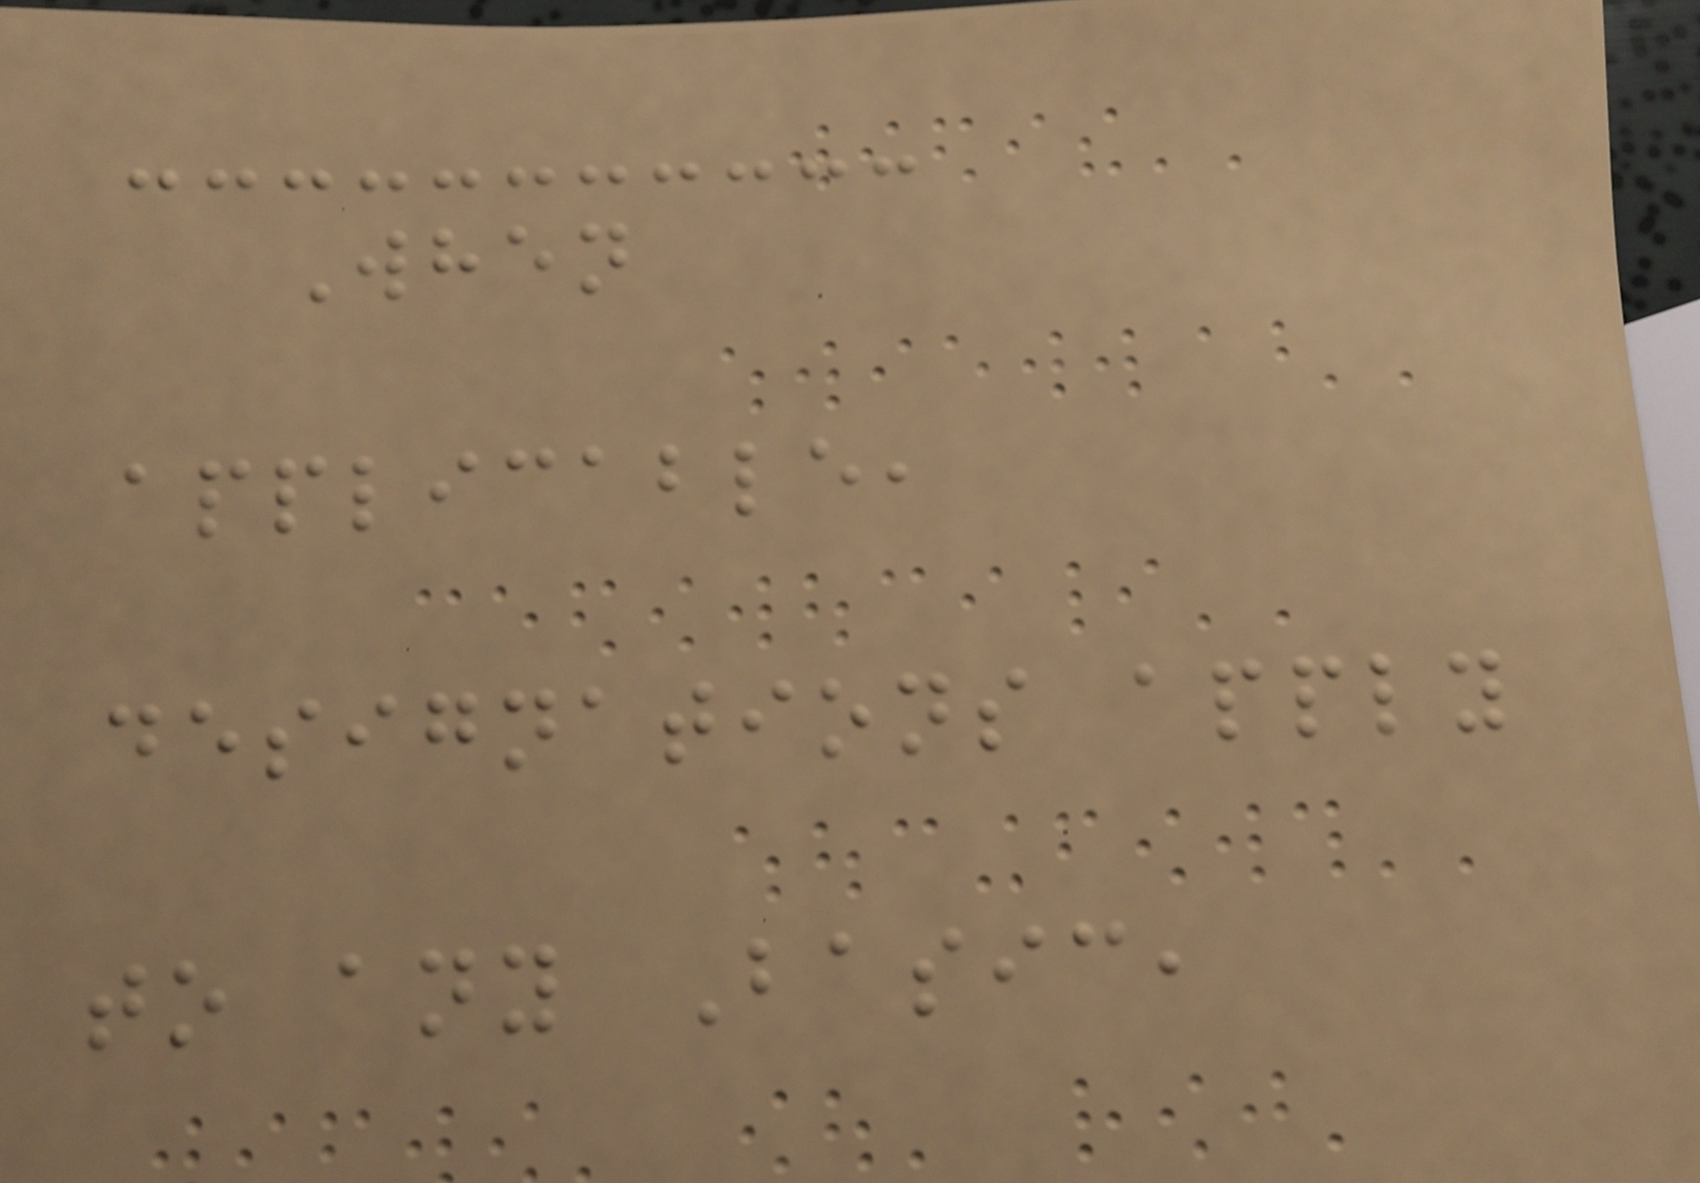When
applicable,
designations apply
to any Basic,
